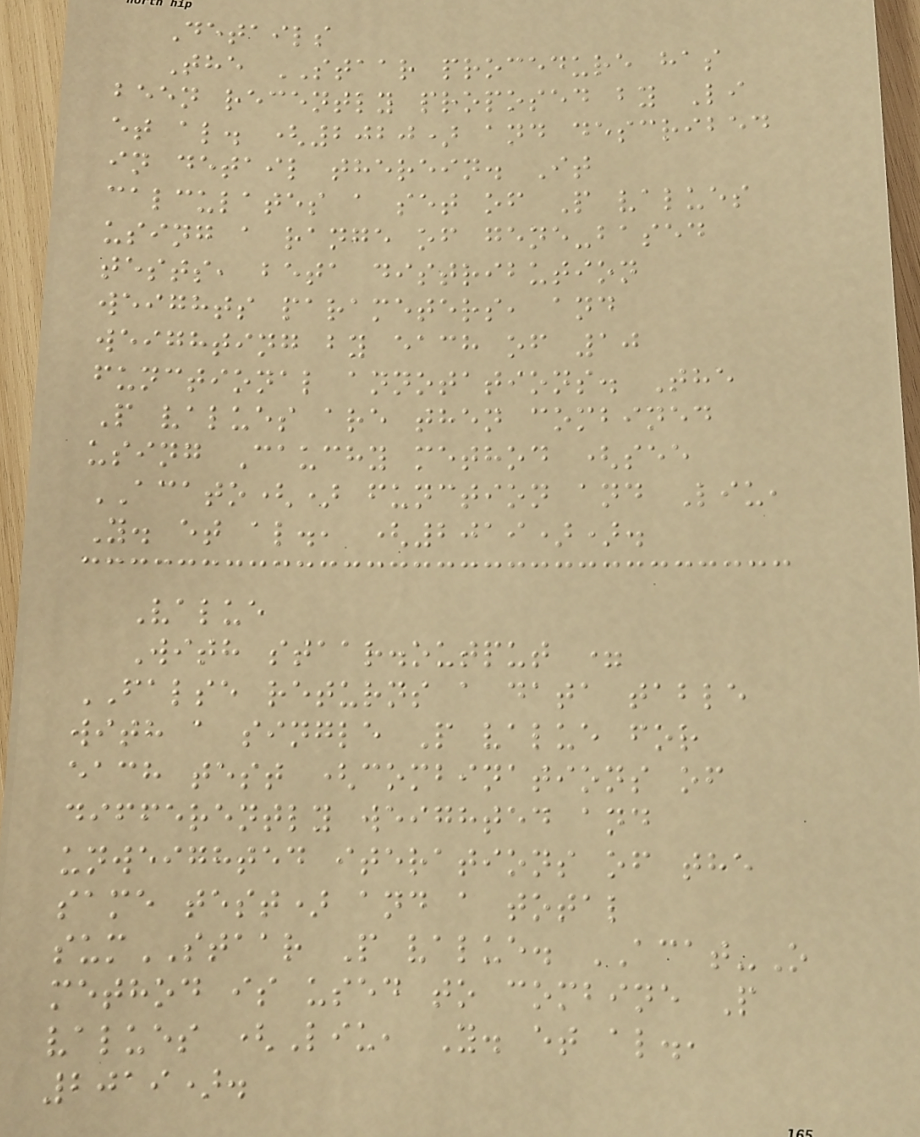Details
The STAAR procedure has
been recently proposed by Li
et al. (2020) and described
in detail therein. It
calculates a set of P values
using a range of gene-based
tests, beta distribution
weights parameters, and
weighting by each of 10
functional annotations. The
P values are then combined
using Cauchy method (see
ACATO() function and Liu,
Y. et al., (2019)).
Value
With staar.output =
FALSE returns a data table
with a single P value for
each test (combinations of
differently weighted and
unweighted iterations of the
same test) and a total
sumSTAAR P value. ACAT-O
method is used to combine P
values (Liu, Y. et al.,
2019).
